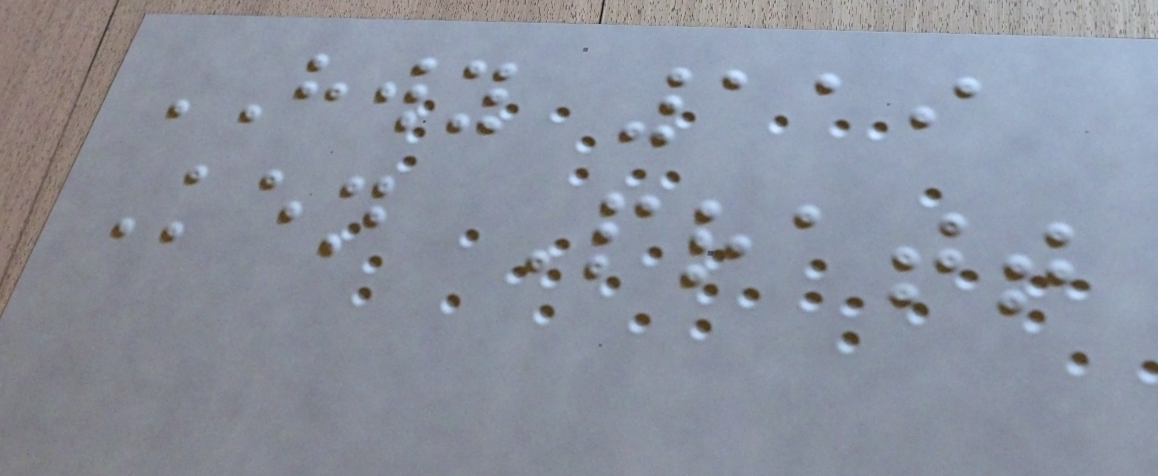HWY 119
Ken Pratt
